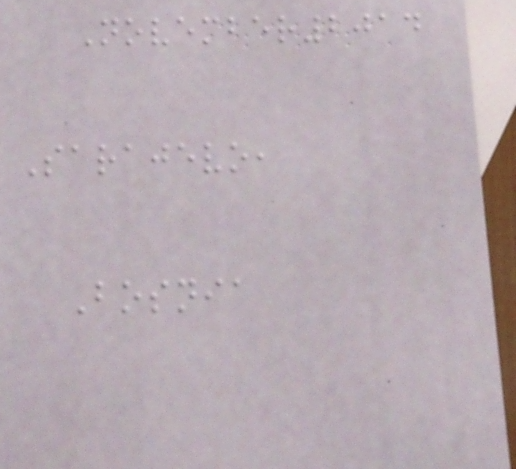November2014
Sarajevo,
Bosnia
